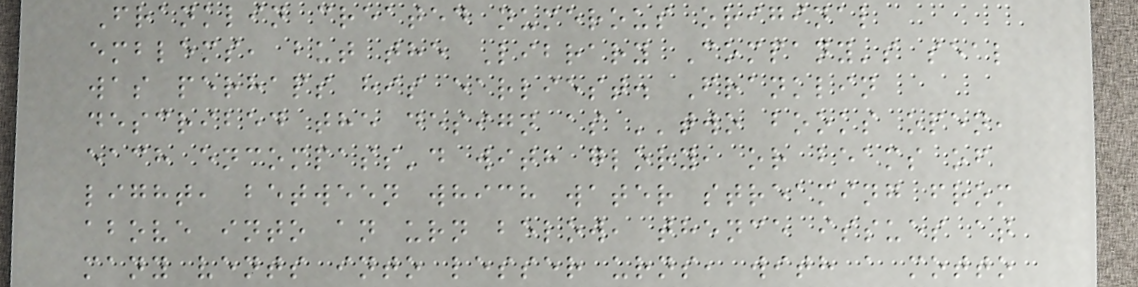Franklin created numerous original
emblems, but the Library Company's seal
was perhaps his earliest. Franklin
described the design as ''two books open,
each encompass'd with glory, or beams of
light, between which water streaming from
above into an urn below, thence issues at
many vents into lesser urns, with a motto
